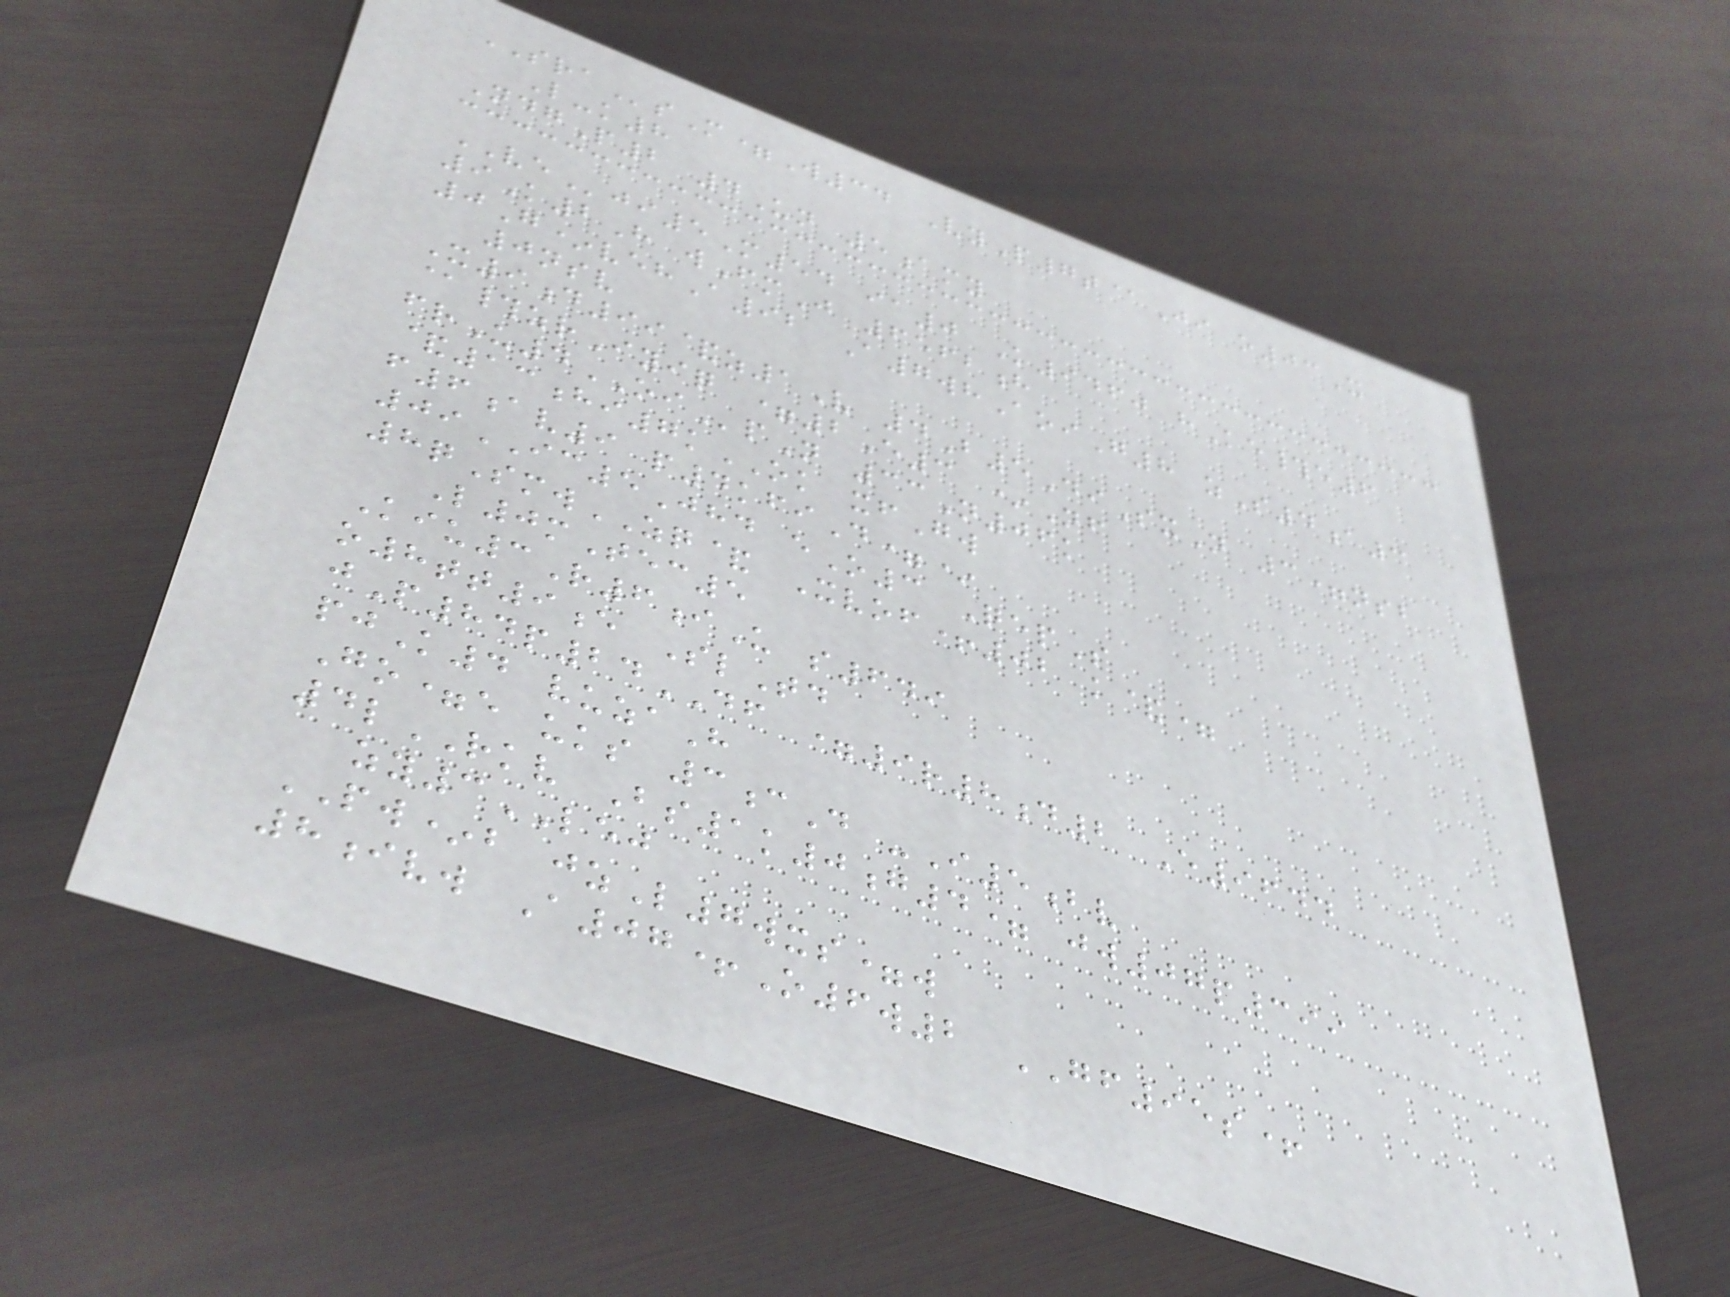SRAsM=W34 VyP7t@Ji o03X
L-k8
NdgP2 4Un 5amy
VEji5M54 ia0 K9460 hKe#e6
9K2H wFmJ 6562h
0G*vehA92 A7whAoiG8 zS4a3
0nsv
X9d99&z1V 4B5DiSxN 3=nsb
@#zrIyiq =2E3 *Nf
frU4OIpN 33N06k
&13hi7kOK xfGw
f6av9 p4kfiD=*
09IC5Jhd eO3 QepS
8qSmwZQ& Xvof+02 k&=
L0mTec5
Kiu3R6iU s649
o8tt9e SlTd
jP84p24DF =9r8d2 E9644
pjK4 vuzaH
Go=e uks 3cD -I5bv
4lRKV Bs1k0g4= jw07p399
zy3LEJ
PW*b jzL7wxs=w
8ivw A07+O6w2 GF95s+
